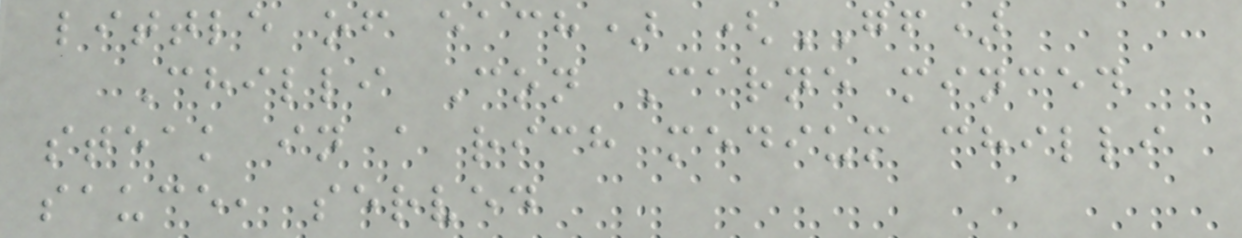little of each) (GF)
Chilli Con Carne minced
steak in a rich medium chilli
sauce, served
